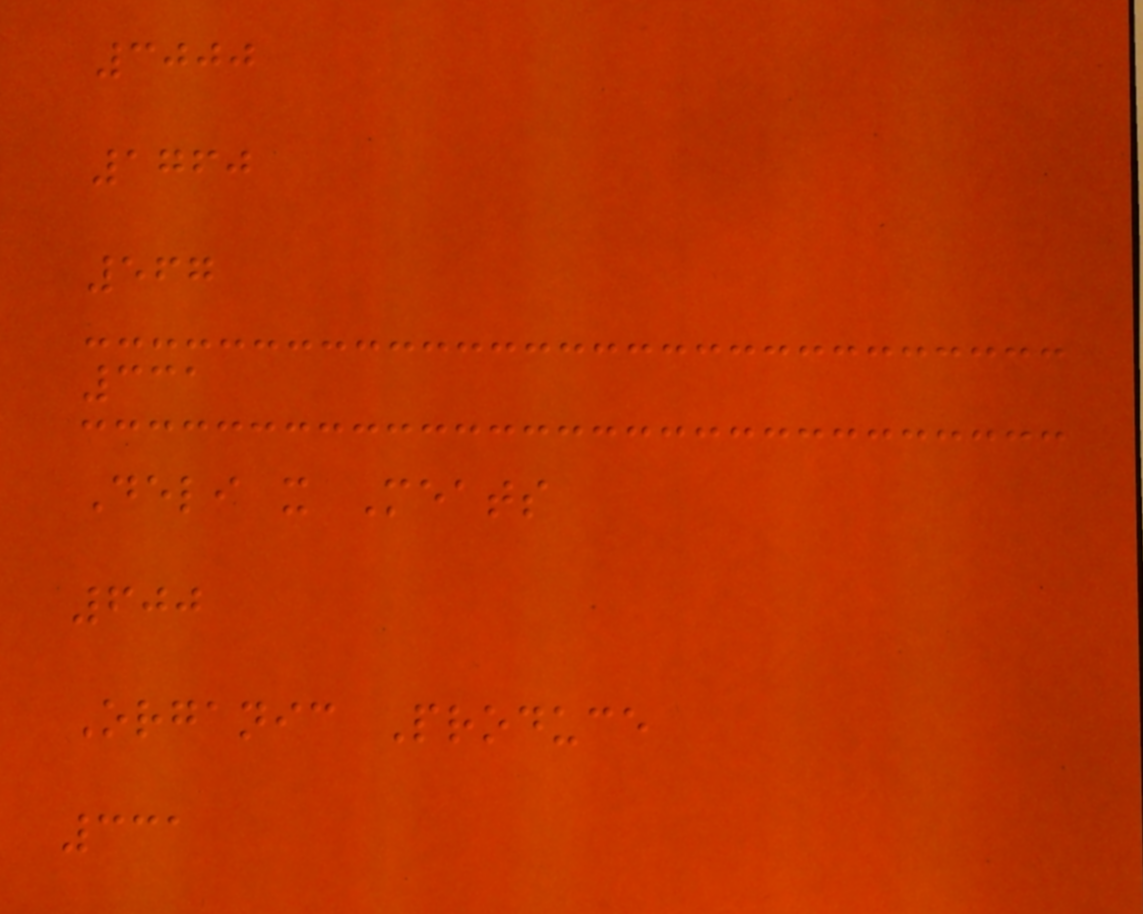3000
1760
567
331
Deli x Meats
600
Organic Produce
331
